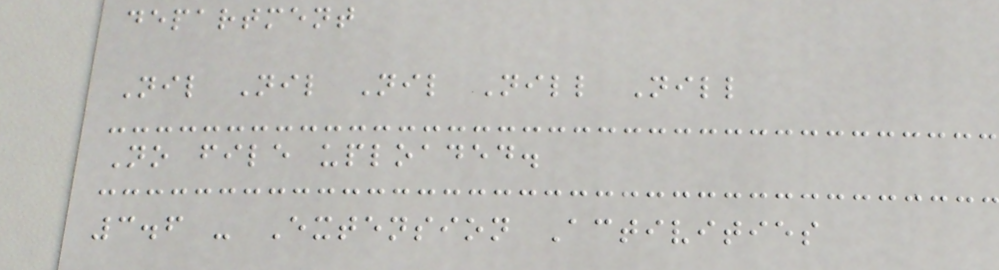department
Nil Nil Nil Nill Nill
No file uploaded.
3.6 - Extension Activities
